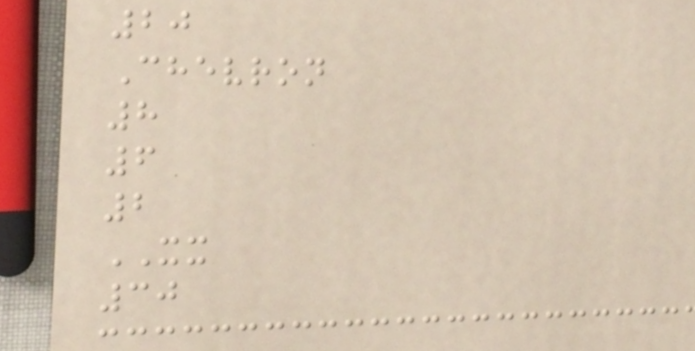20
Chevron
8
6
2
XX
30
